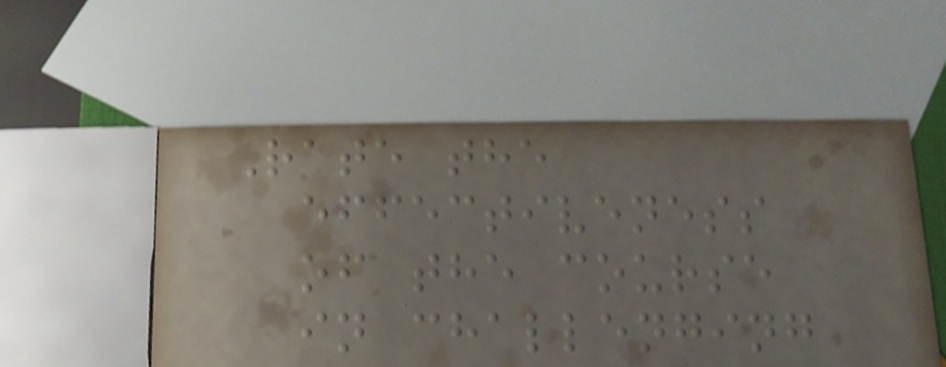Rate the
effectiveness
of the course
in challenging
